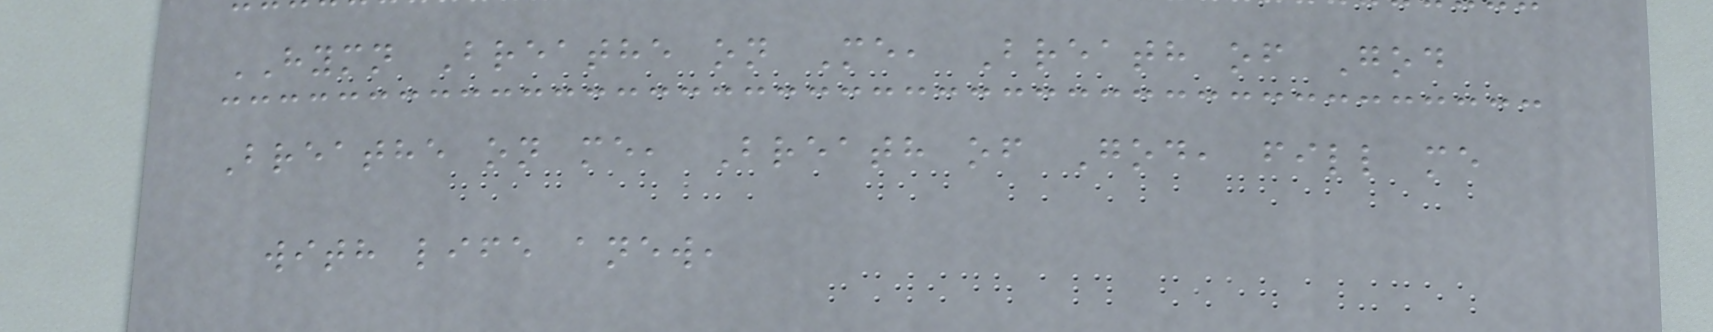HYMN Breathe on Me, Breath of God
Breathe on me, Breath of God, fill me
with life anew,
